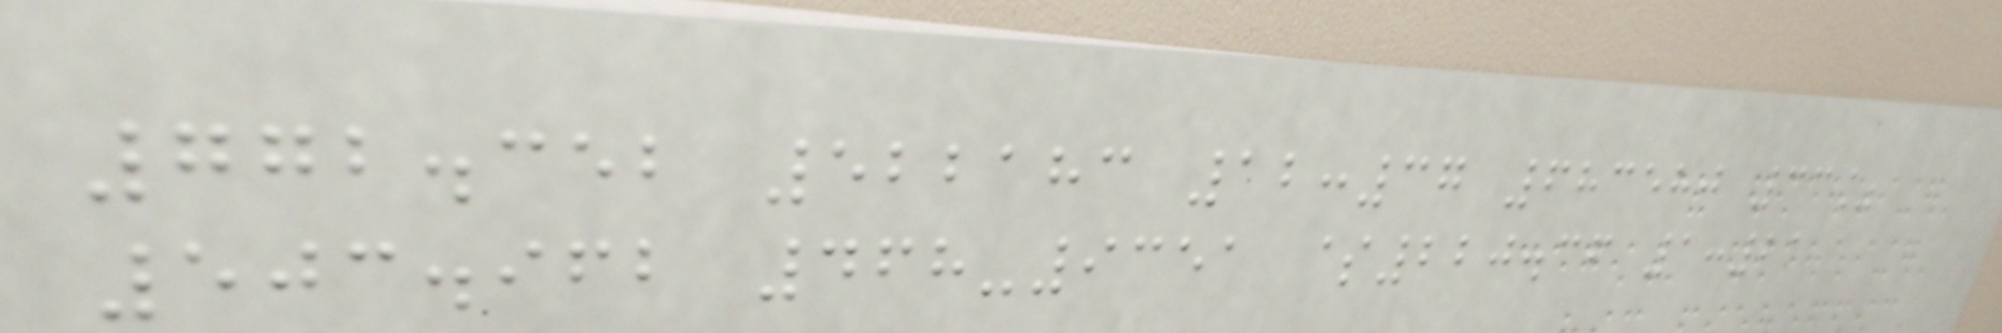772.352 522183 12:37 683580 33%
503.962 468-9351 $220.36 1:21
